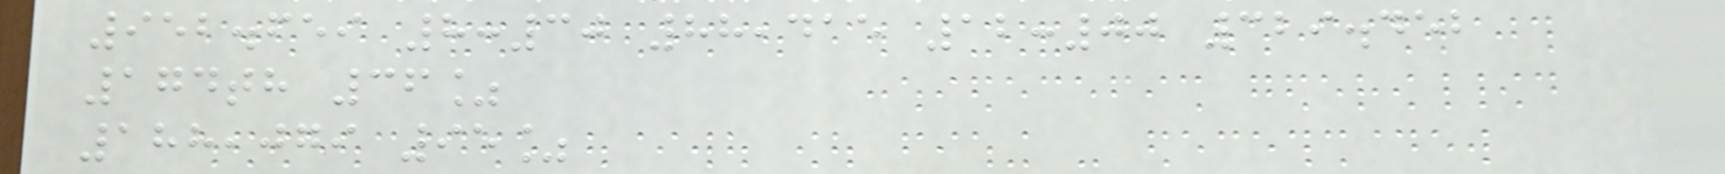952.659 8:30 88,415 12:00 329.452
174th 36%
188,079 95%
